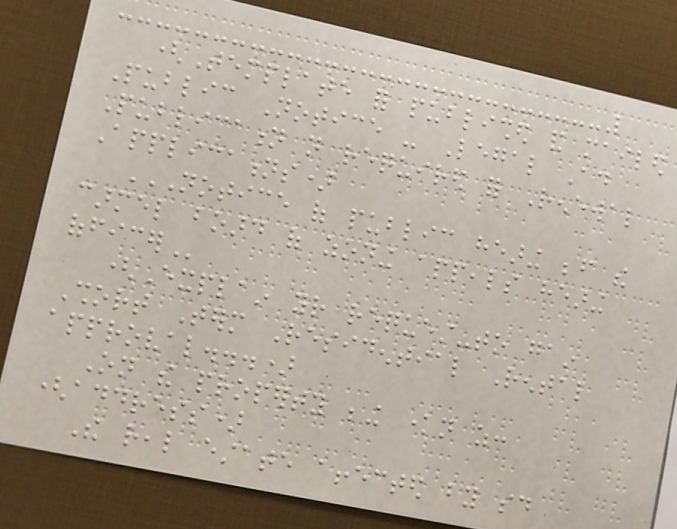(Template for published and mailed
Public Notice - Legal Ad
Publication not required for Renewal
Applications)
NOTICE OF PUBLIC HEARING BEFORE THE
CARMEL BOARD OF ZONING APPEALS HEARING
OFFICER
(Explain your request-to gain
Short Term Residential Rental
approval...)
On the property being known as:
(address)
The real estate affected by said
